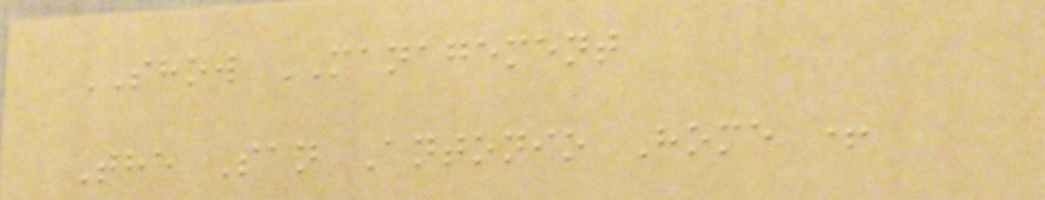SHOW MANAGEMENT
The San Antonio Home +
